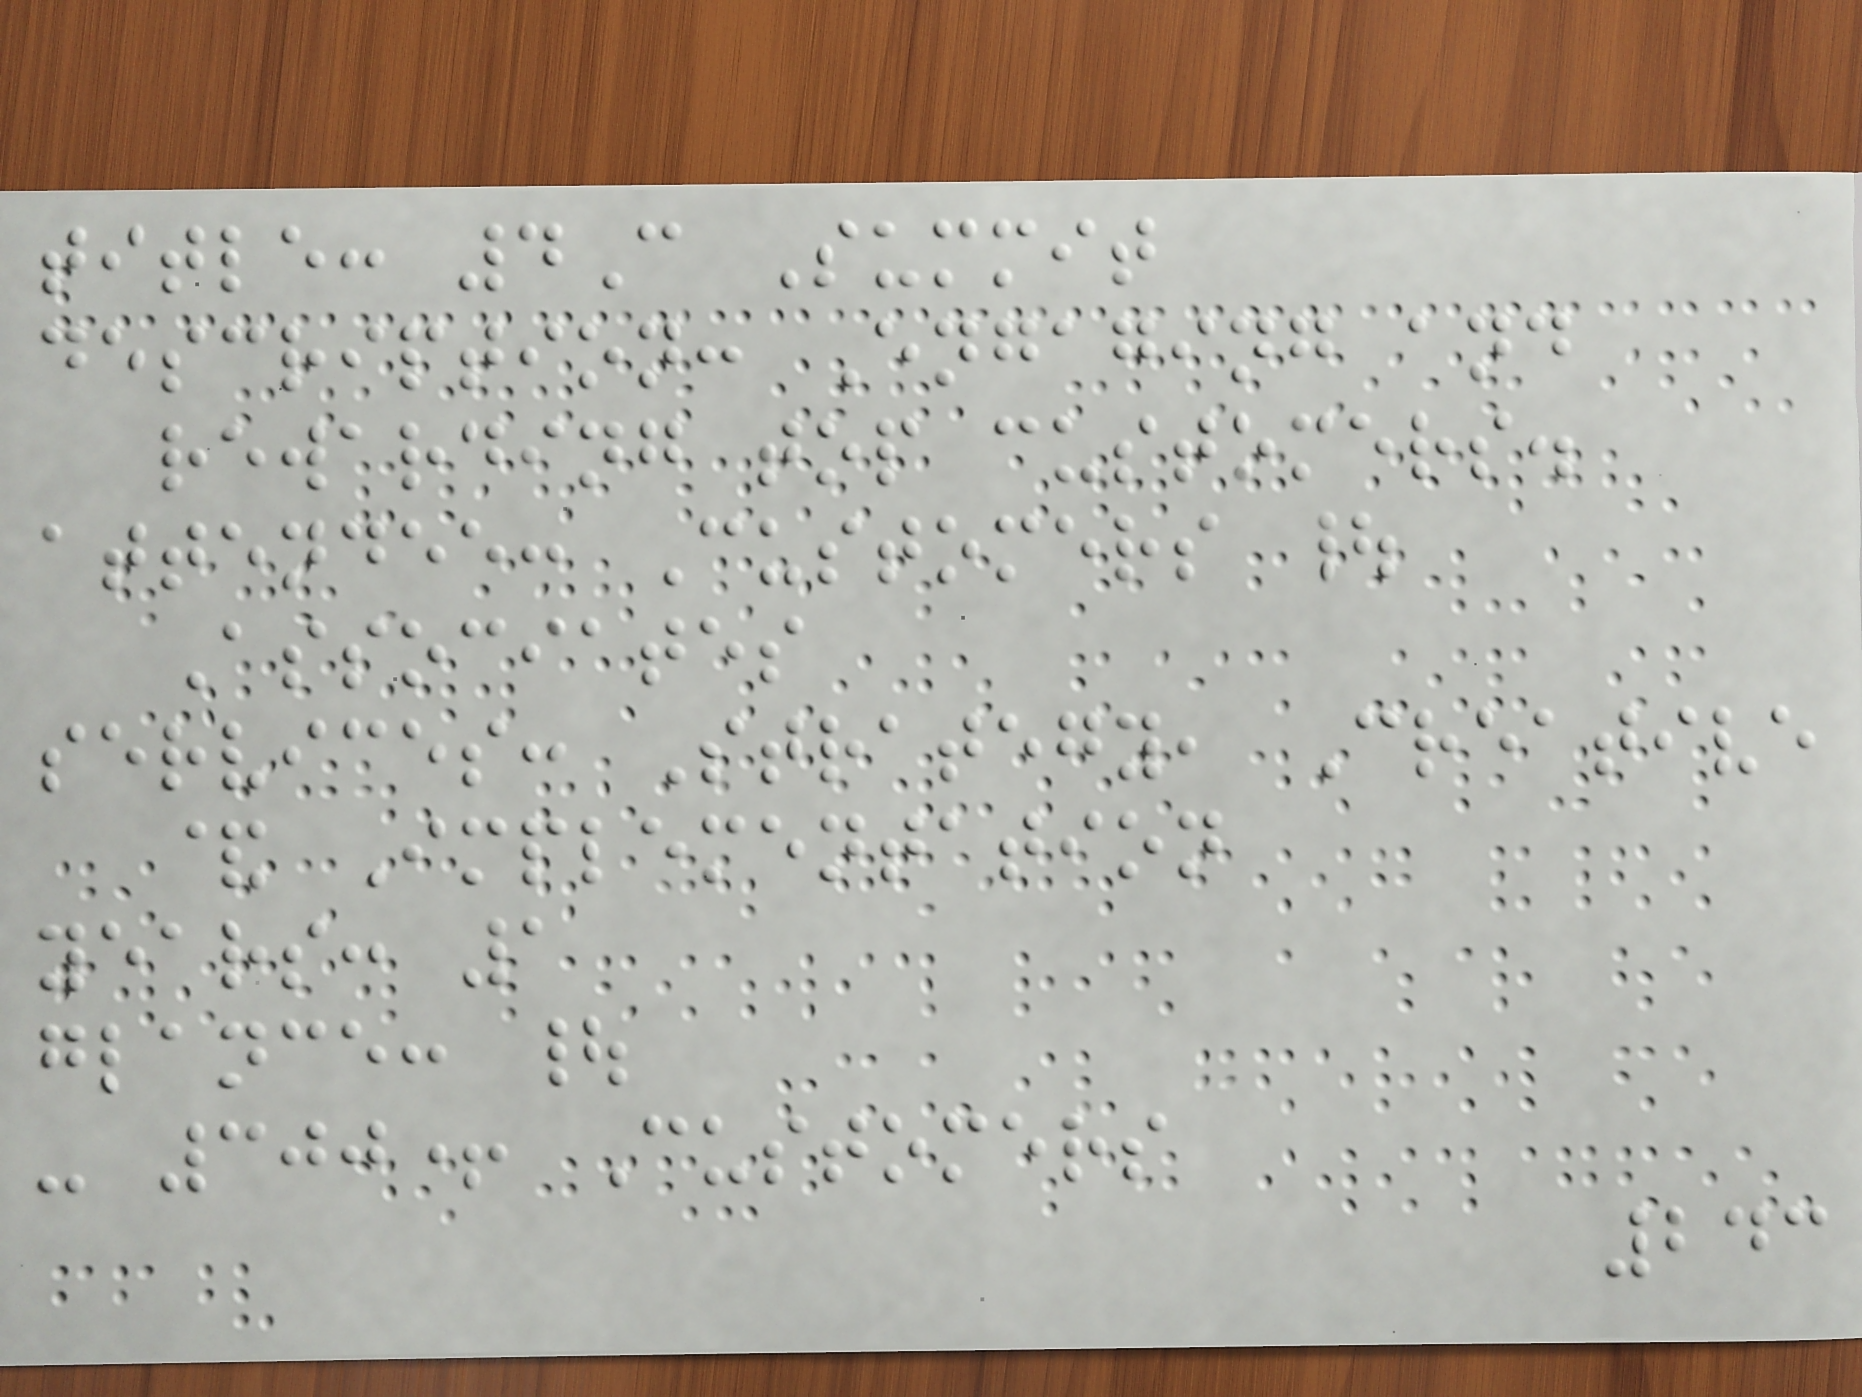title: 4C Summit
description: Engaging and
rewarding top customers.
attendee: Customers |
Associates
services: Strategy, Creative
& Implementation
years: 1
glance: |
- 300+ Customers
243
